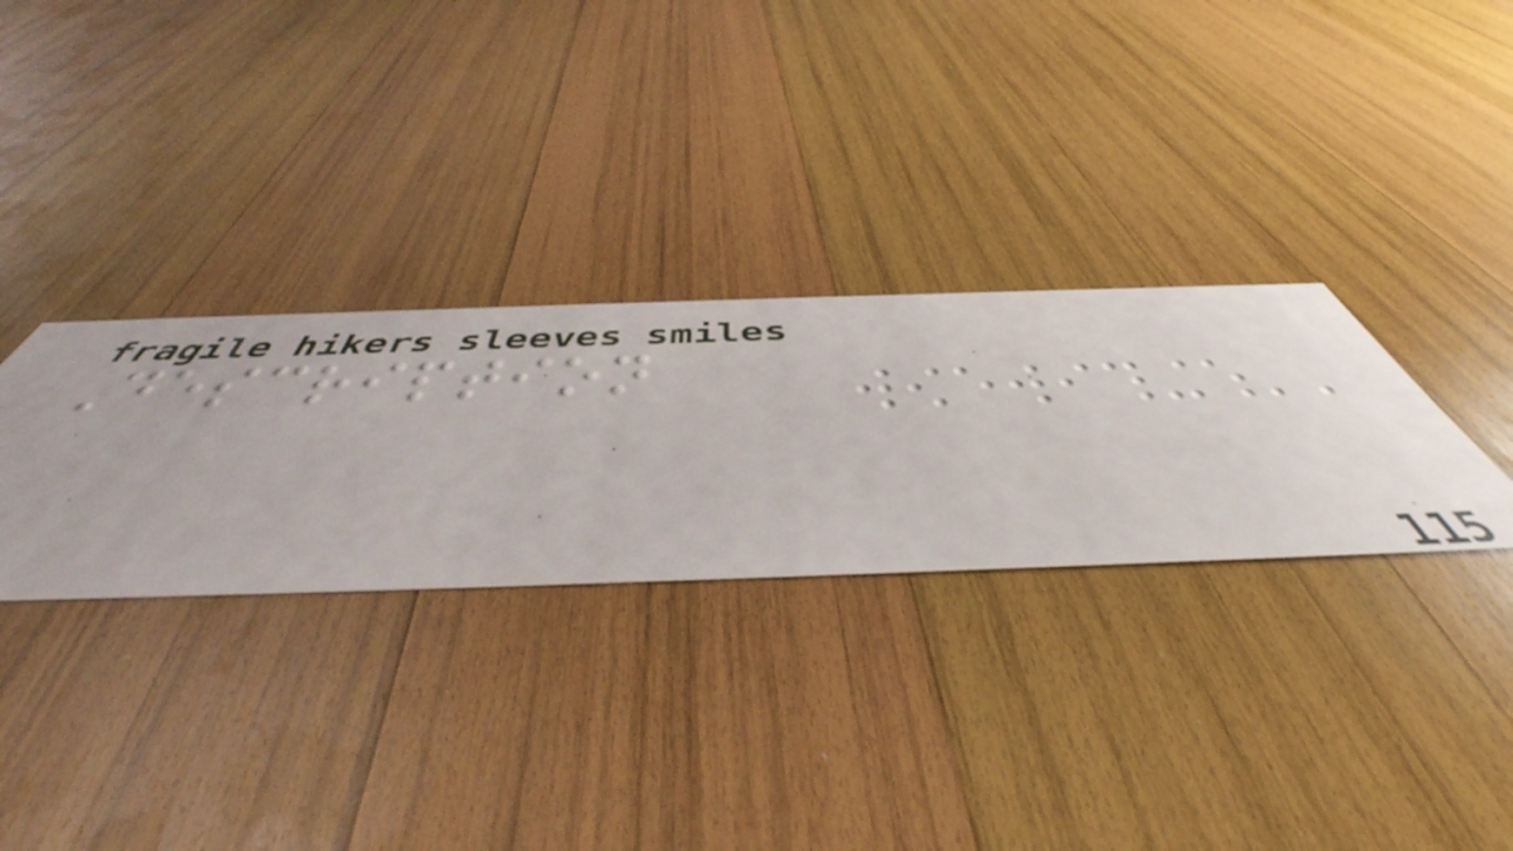Description
